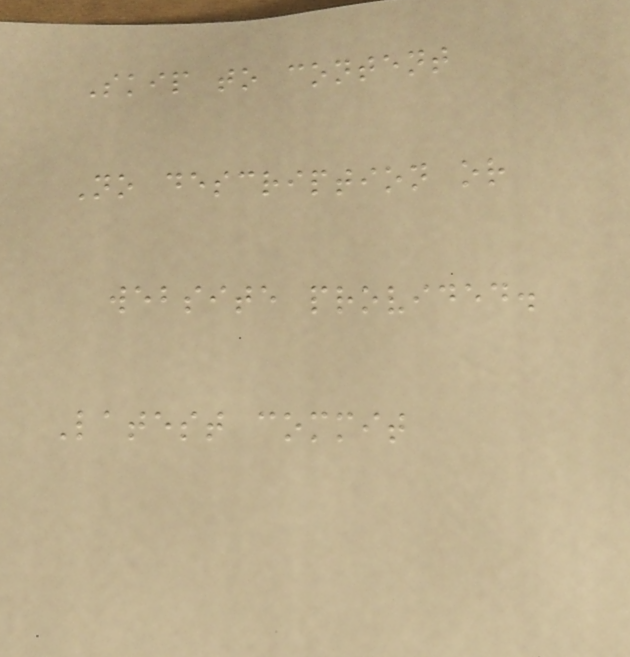Skip to content
No description or
website provided.
Latest commit
